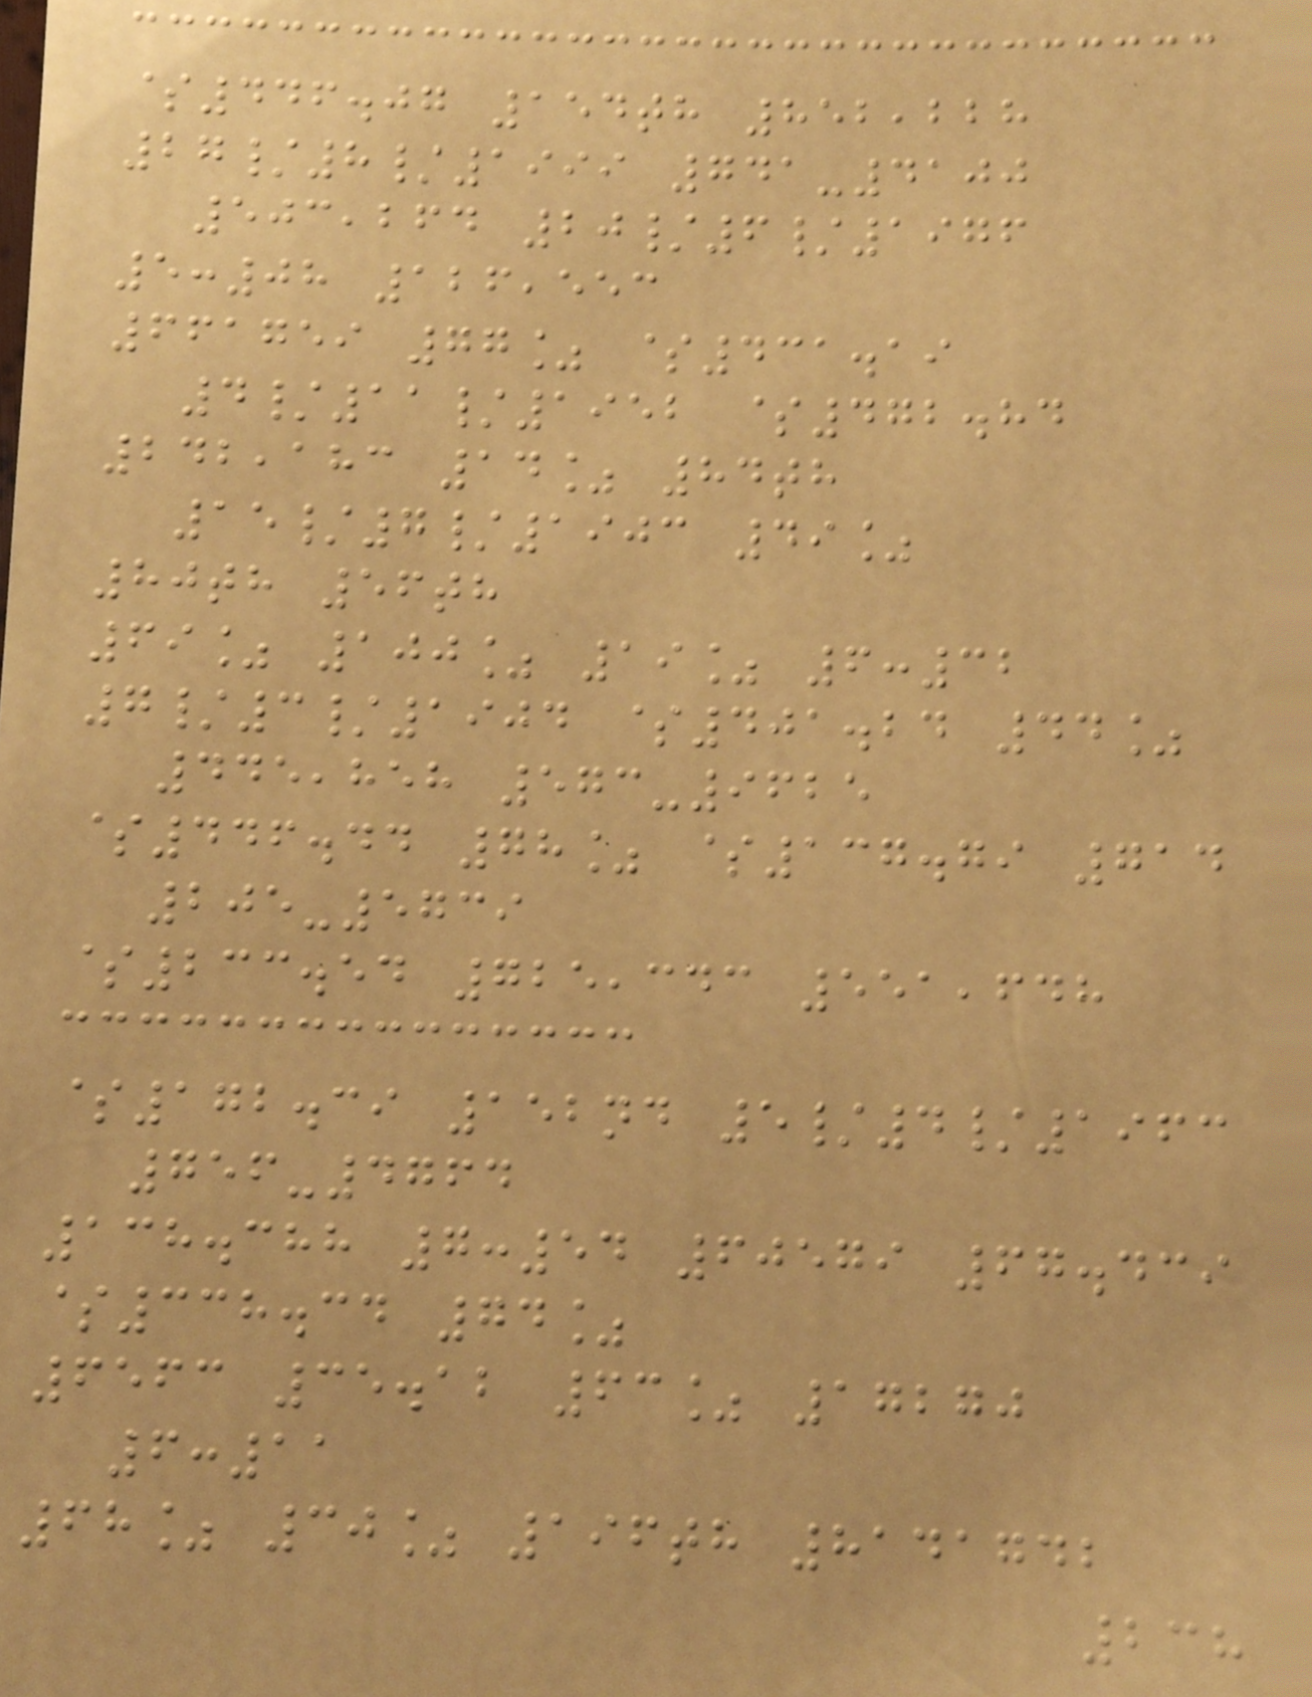$446.07 154th 852,228
27/8/1999 741-4100
503,264 20/6/1976
5:08 126,553
661759 77% $431.19
4/11/1952 $472.84
242,183 14% 84th
15/7/1903 49%
80th 56th
69% 100% 19% 6:32
7/3/1904 $401.24 44%
445,858 573-9625
$446.44 78% $137.79 714
205-5739
$233.54 725,343 551,648
$172.39 152nd 5/4/1963
756-4764
138.388 7:54 60579 67.439
$338.34 74%
6563 35.12 63% 17270
6:11
68% 30% 196th 8141742
238
